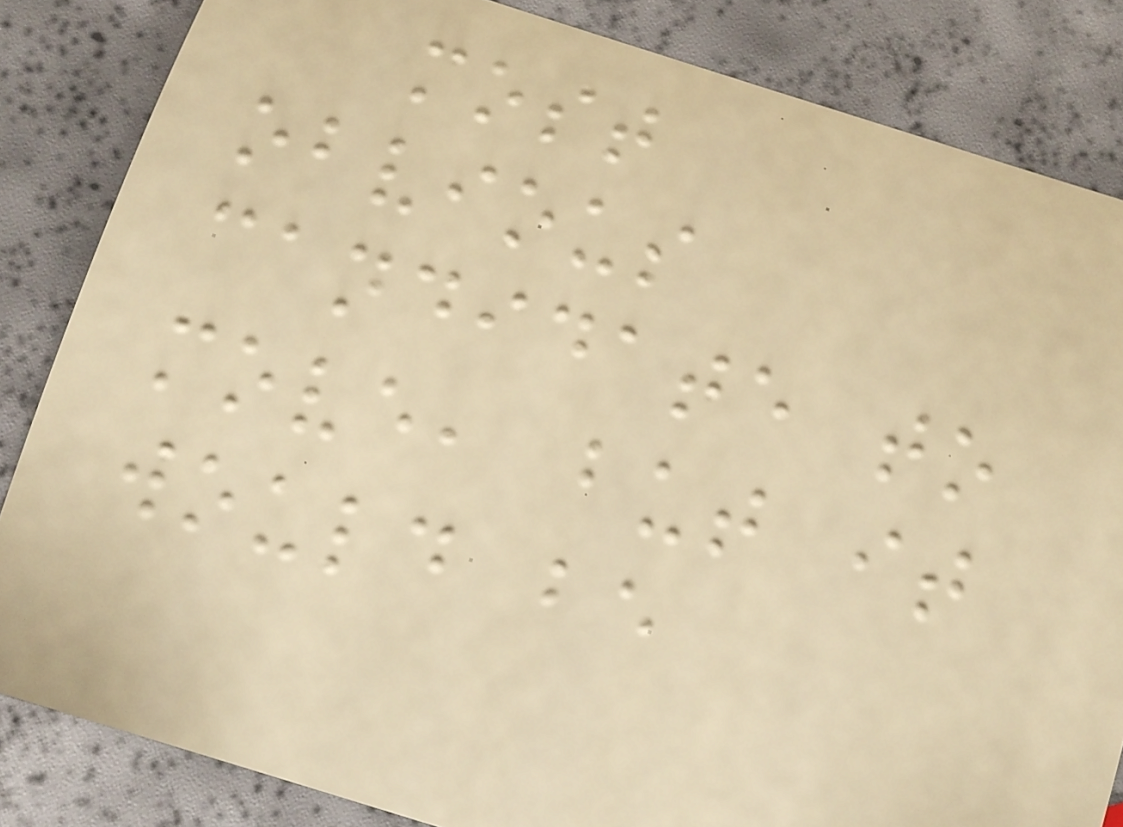most
obvious
candidate to
move, but it
would be
